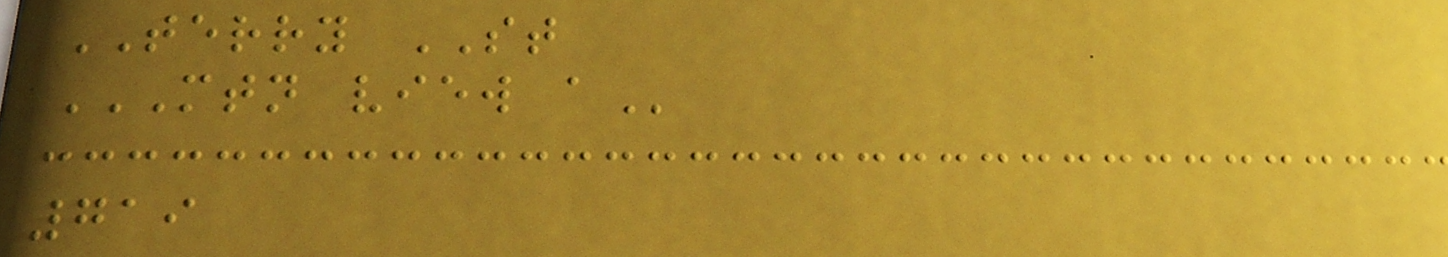TERRY ST
MTN VIEW A
719
